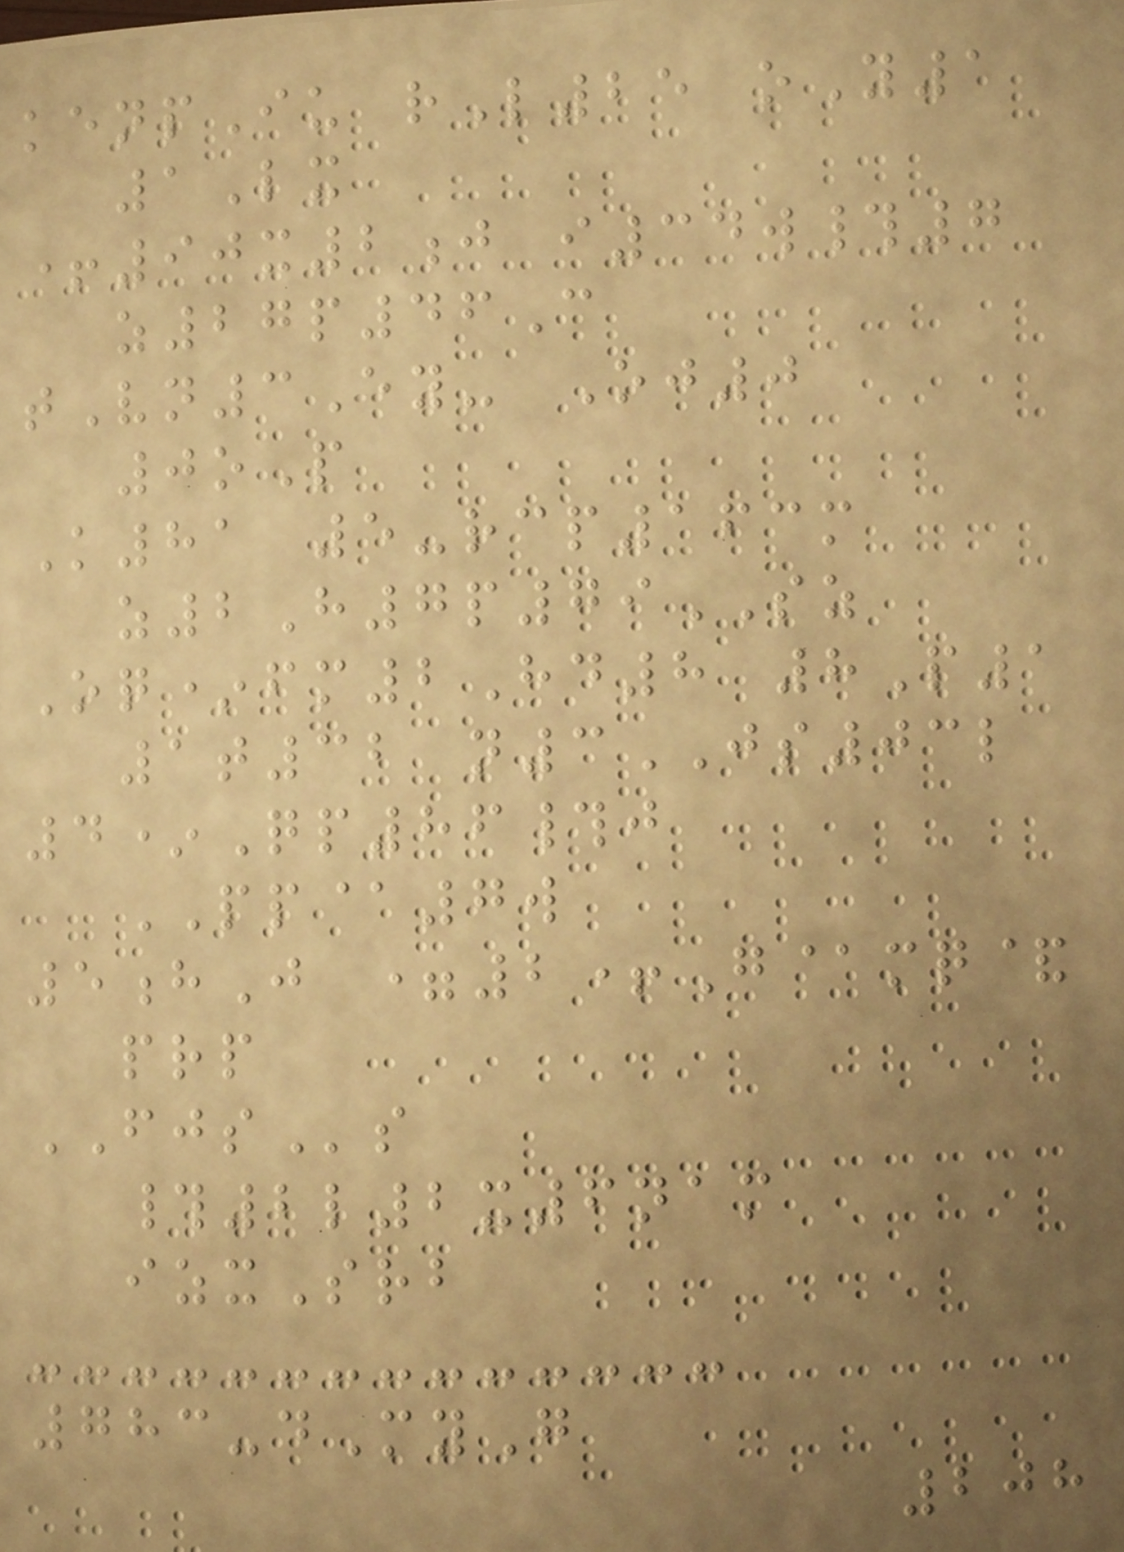kenpIu rL25 oY1
1Lx
+90x2j i34w#7
z27p46C
tVn3Ey- Oj0
0oP
K81 5-rcp163m
z2H7p79SZ
Oq*fm2Hd8 8P1
1t32 n3JS03l
4*Qp86#j
PP@7w
5hJ =2+G@mq&
prp
FJSs
#2l2x6nam
izxSrb
783-dMyG
208
